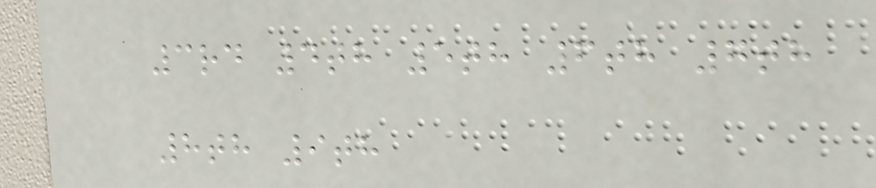3rd 4th 5th 6th 7th
8th 9th
